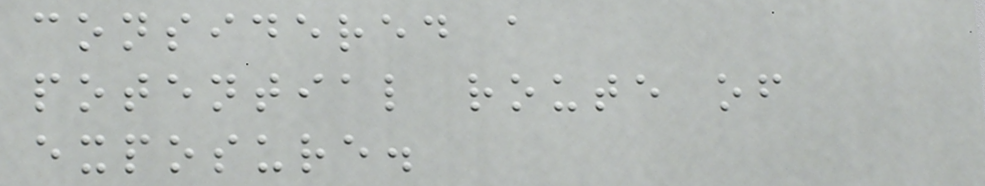considered a
potential route of
exposure.
